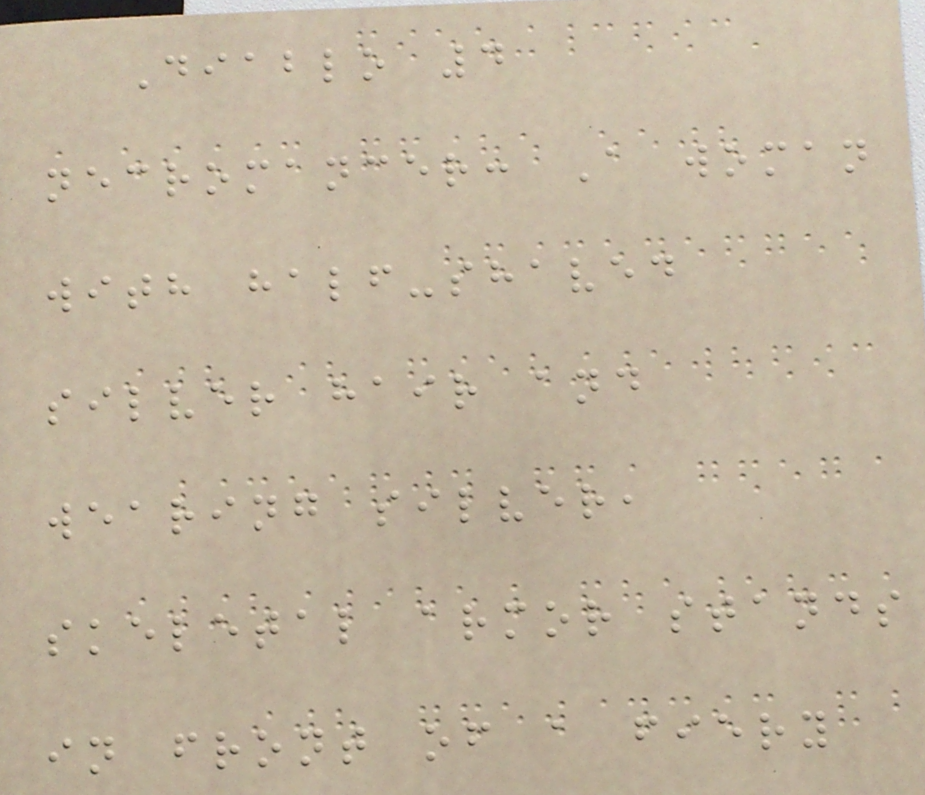Diablo 4
necromancer: A woman
with half-shaved
silver hair and
wearing silver,
skeletal armor stands
in front of a fiery
